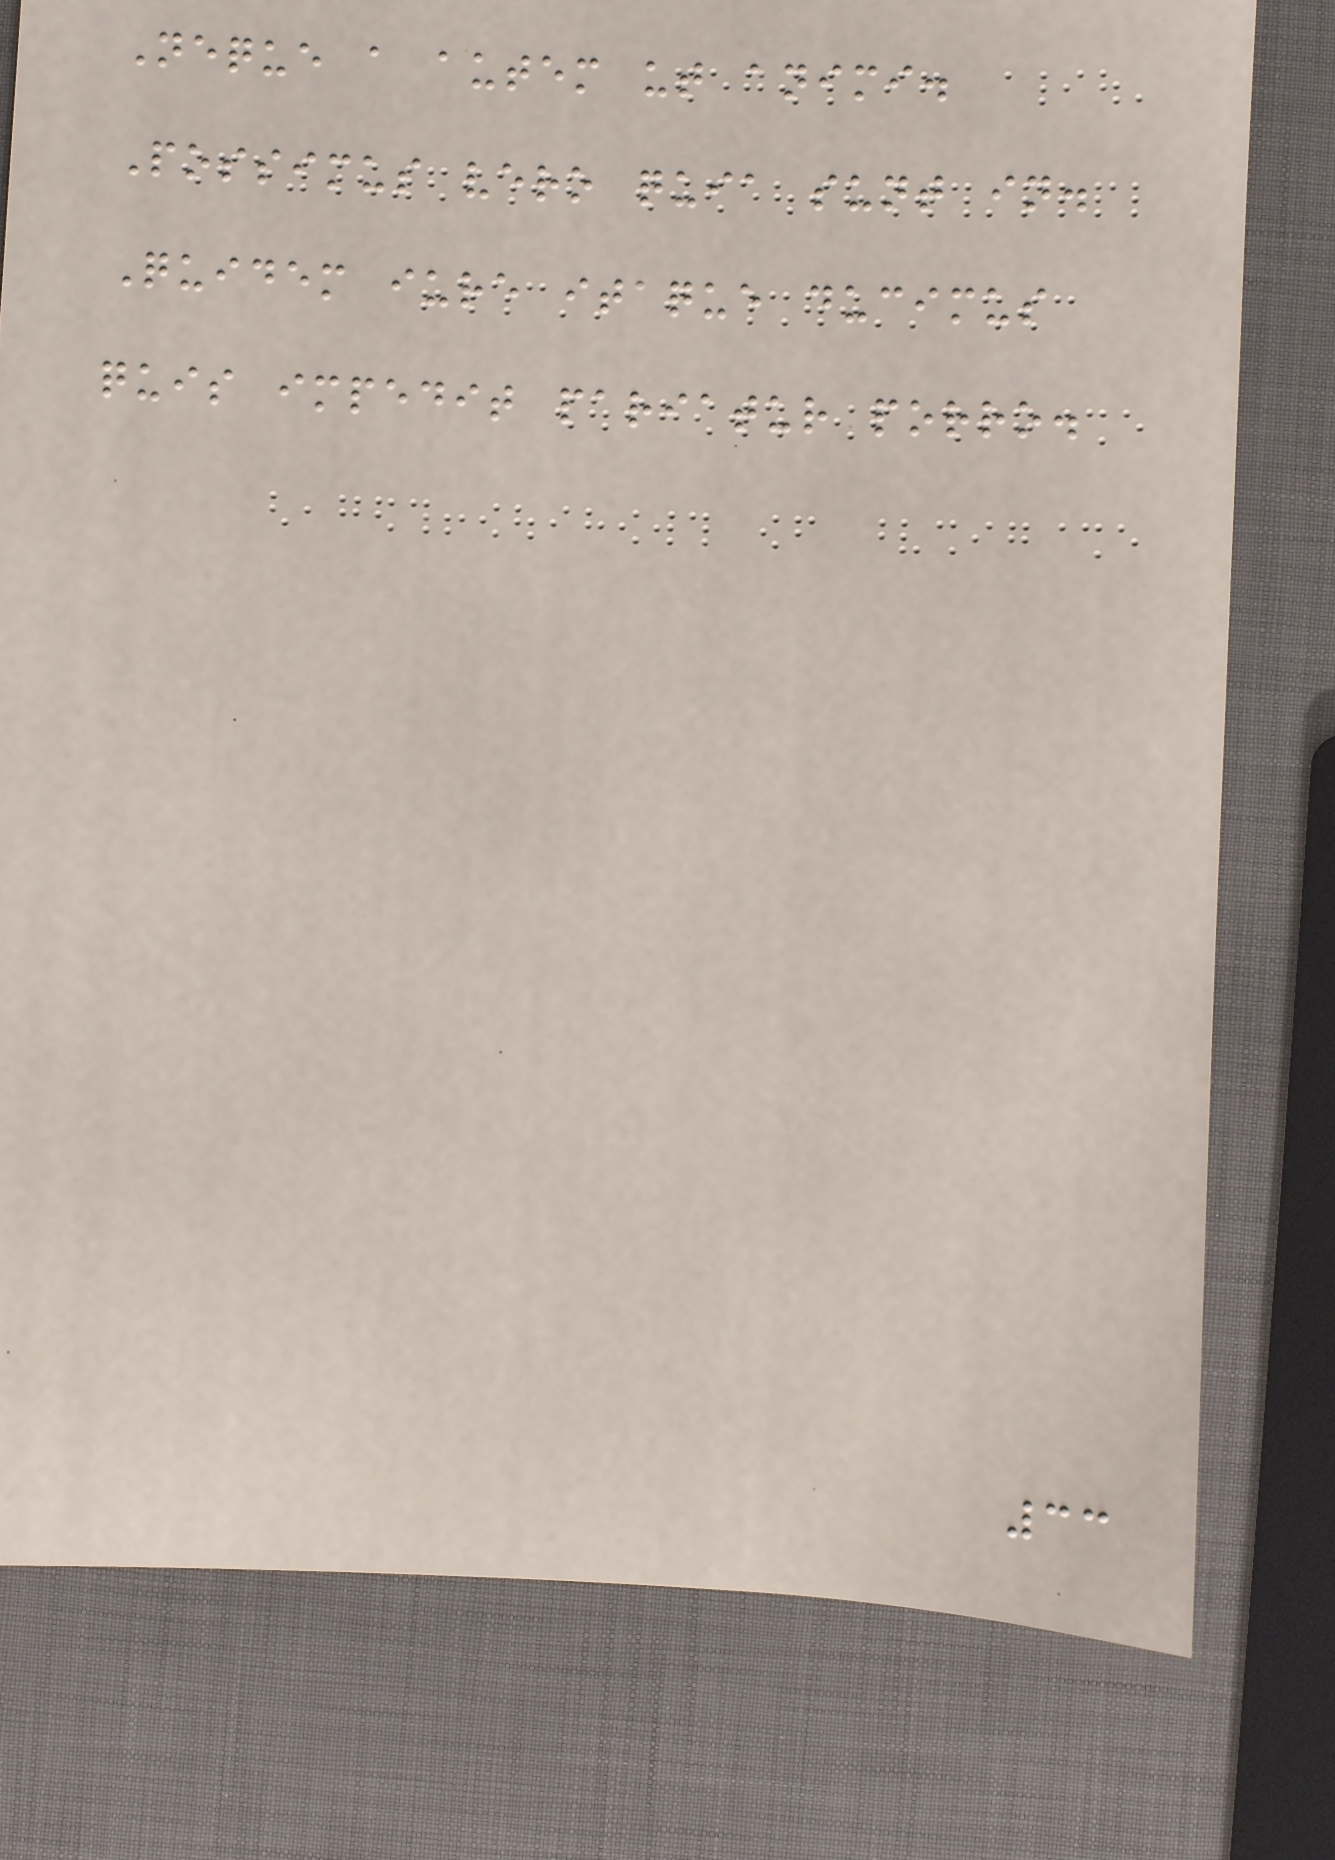Neque a autem ut animi.
Possimus vero quia sunt in.
Quidem iure itaque ducimus
quis impedit pariatur porro.
33
